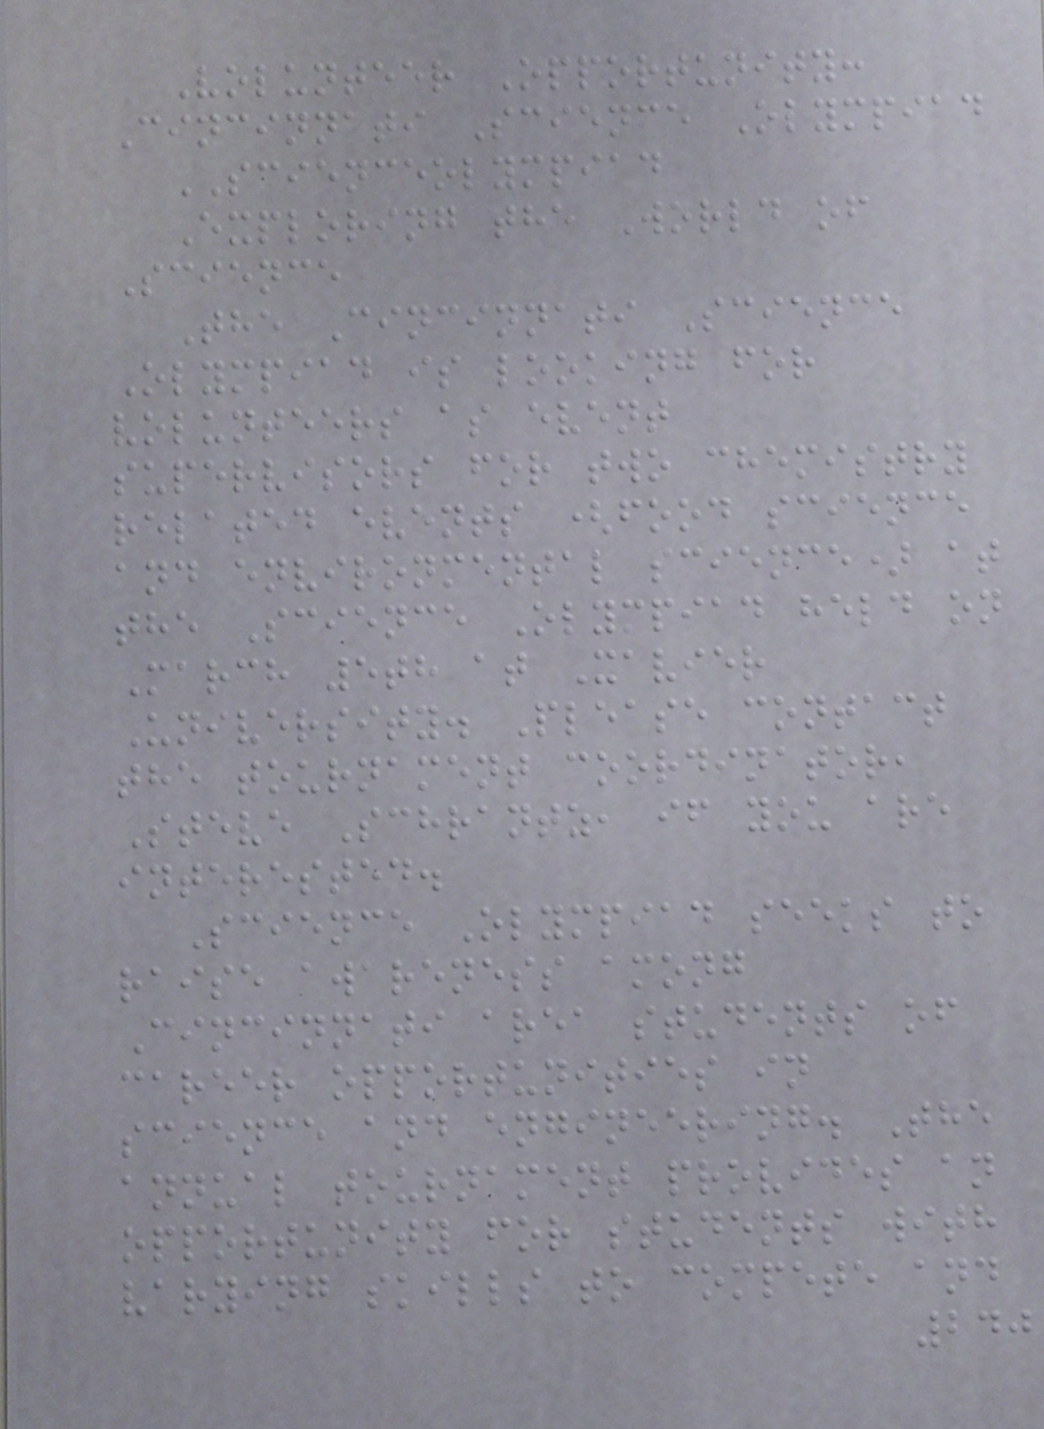Volunteer Opportunity:
Cincinnati Science Olympiad
SCIENCEOLYMPIAD
Exploring the World of
Science
The Cincinnati Science
Olympiad is looking for
volunteers as event
supervisors for two chemistry
related events (food science
and environmental science) at
the Science Olympiad held on
March 5th at Xavier
University. Please contact
the tournament coordinator,
Steve Schrantz, if you are
interested.
Science Olympiad seeks to
raise awareness among
Cincinnati area students of
career opportunities in
science and engineering. The
annual tournament provides an
opportunity for students with
varying skills to compete and
240
